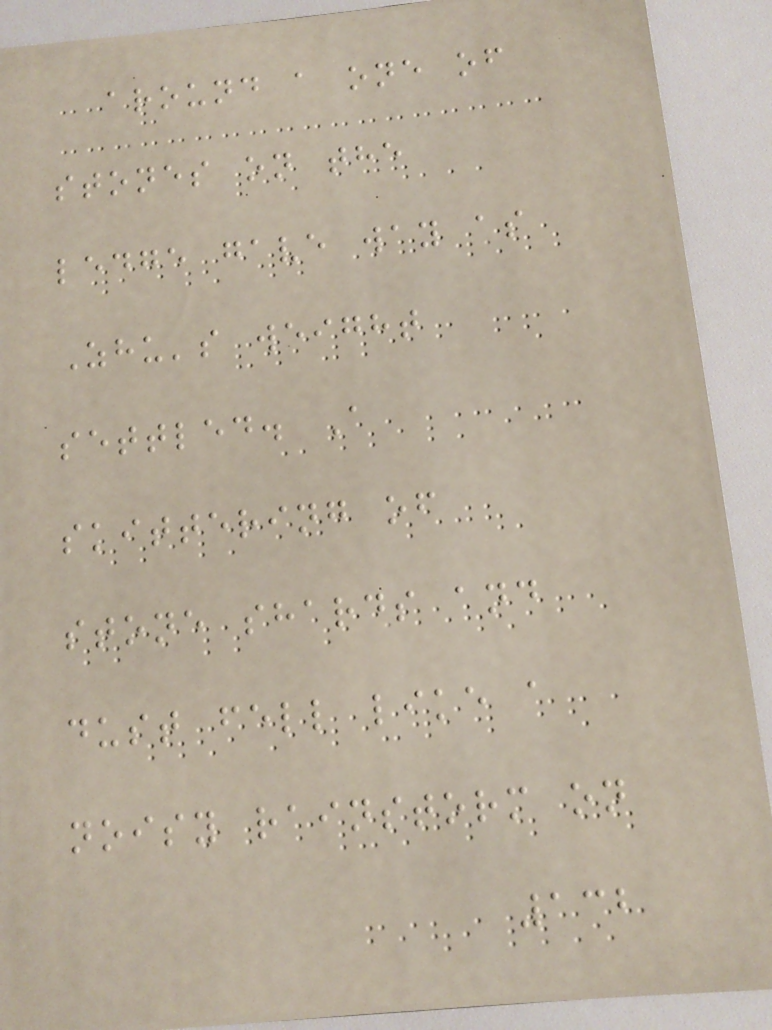around a one of
stones on the
ledge gave way as
Zhu's weight
settled. A
skittering of
stone shards and
dust fell like a
noisy rainstorm on
132
